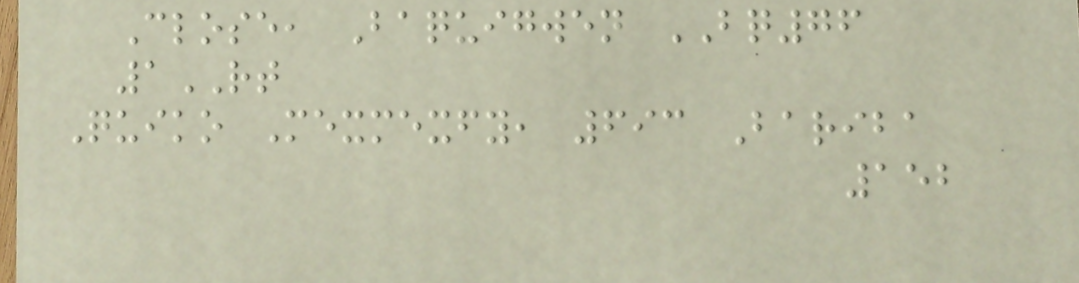Close, Baquigwen BQ76
1RT
Quiko Mexmexfy, 693 Bariba
152
